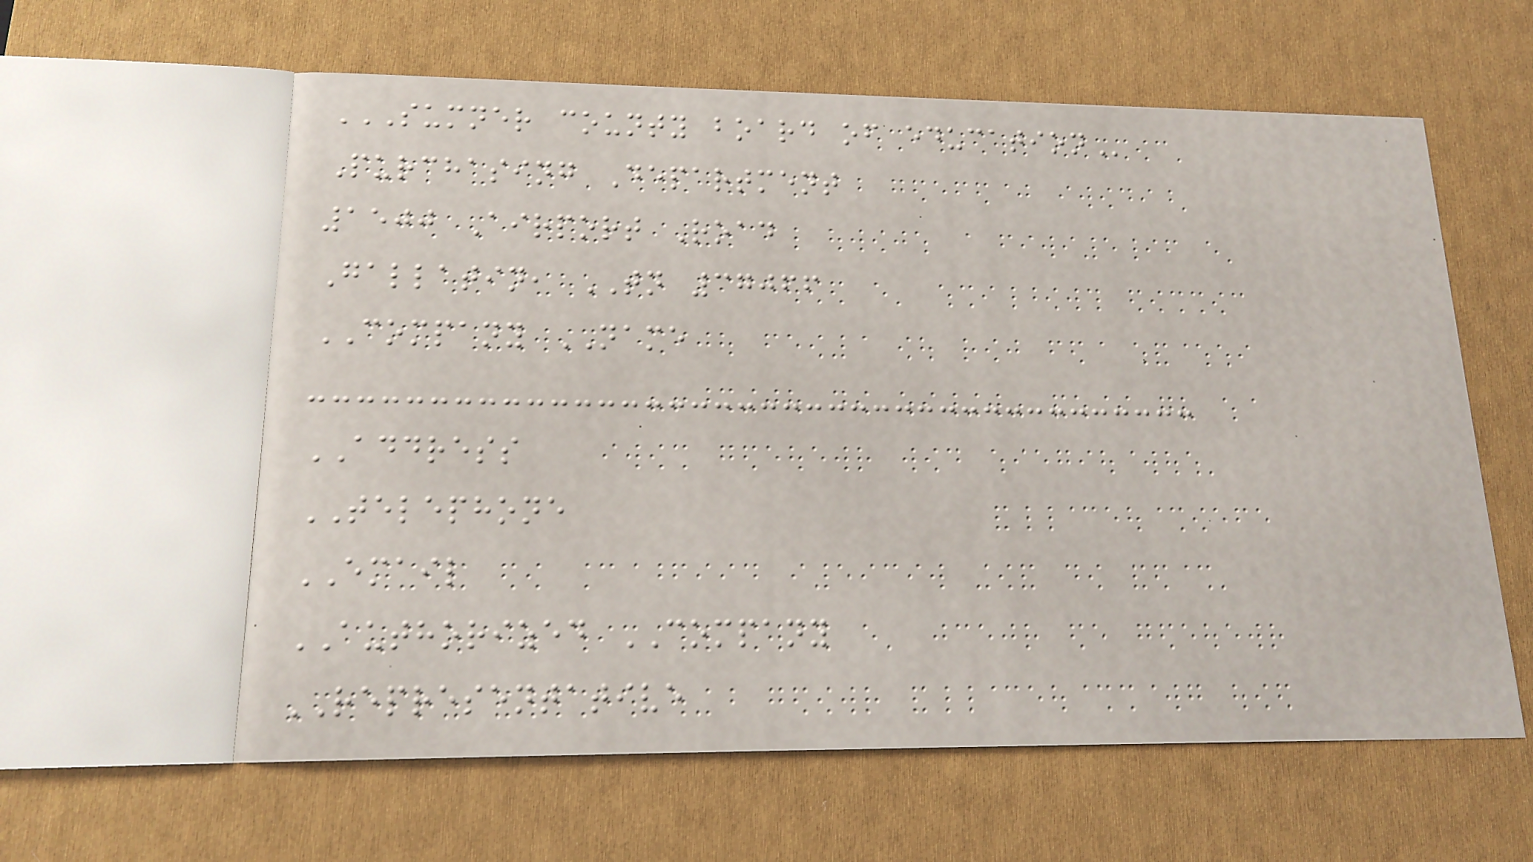SUMNER COUNTY BOARD OF EDUCATION
Purchasing Department
1500 Airport Road
Gallatin, TN 37066
COMPANY NAME
ADDRESS
TELEPHONE
EMAIL
AUTHORIZED COMPANY
REPRESENTATIVE
